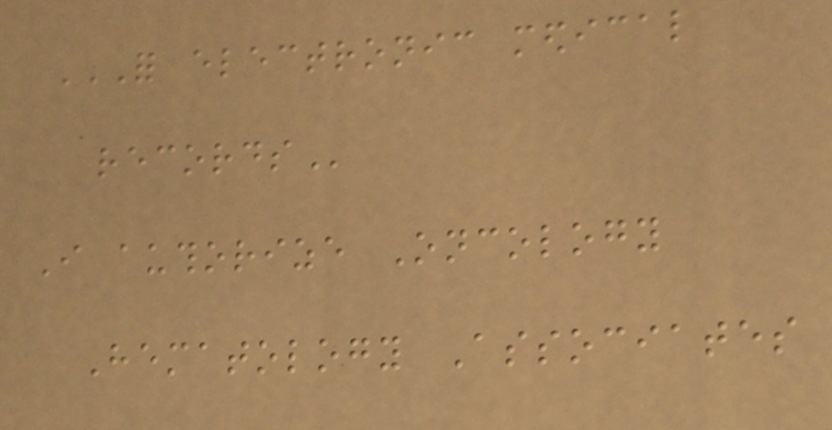FOR ELECTRONIC MEDICAL
RECORDS
I authorize Oncology
Hematology Associates
